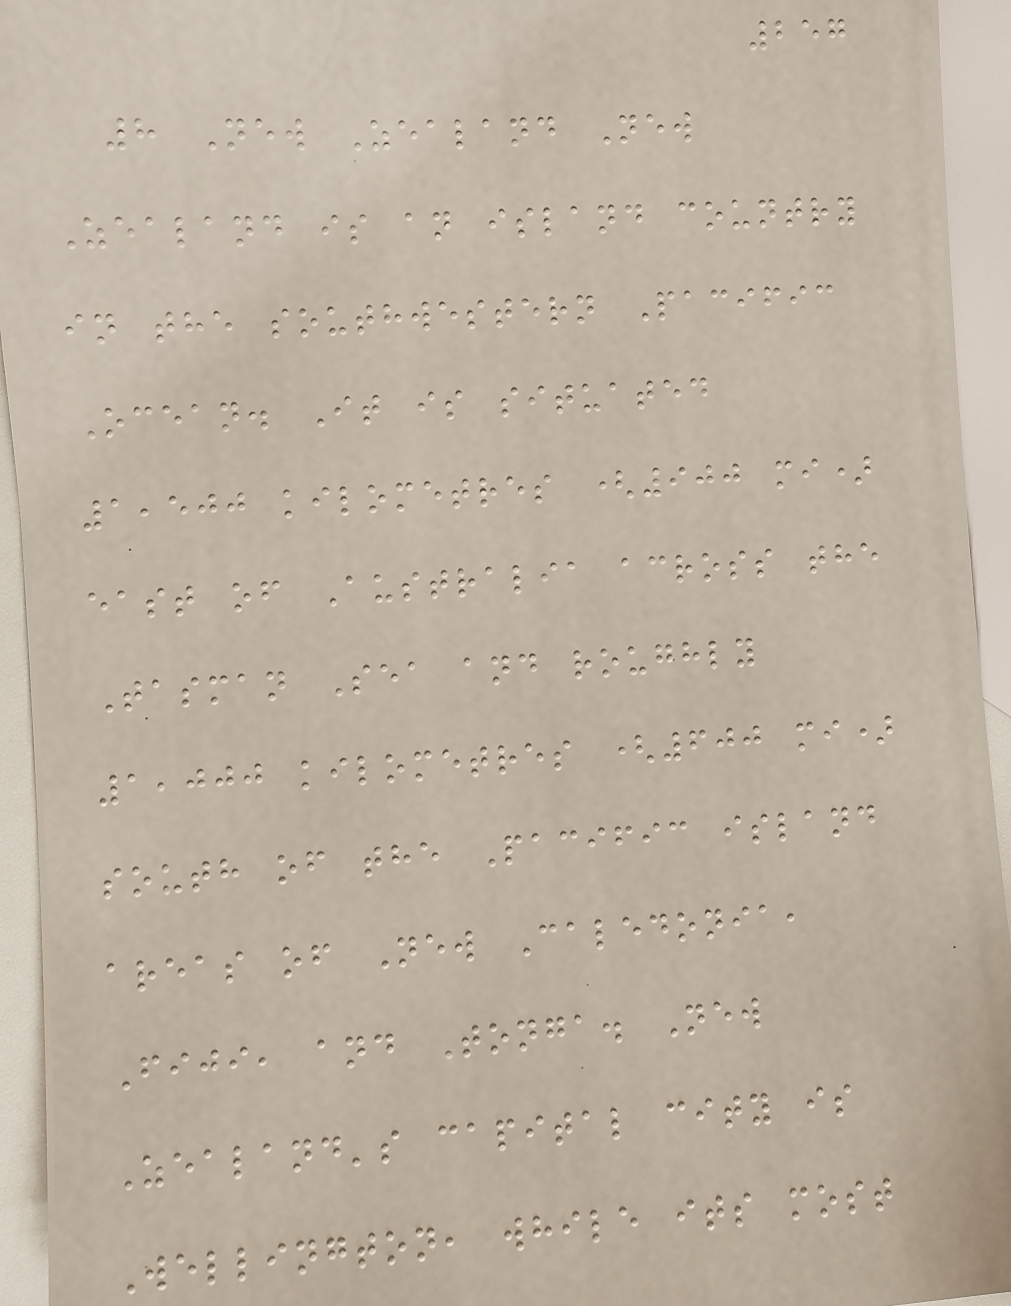257
8 New Zealand New
Zealand is an island country
in the southwestern Pacific
Ocean. It is situated
1,500 kilometres (900 mi)
east of Australia across the
Tasman Sea and roughly
1,000 kilometres (600 mi)
south of the Pacific island
areas of New Caledonia,
Fiji, and Tonga. New
Zealand's capital city is
Wellington, while its most
